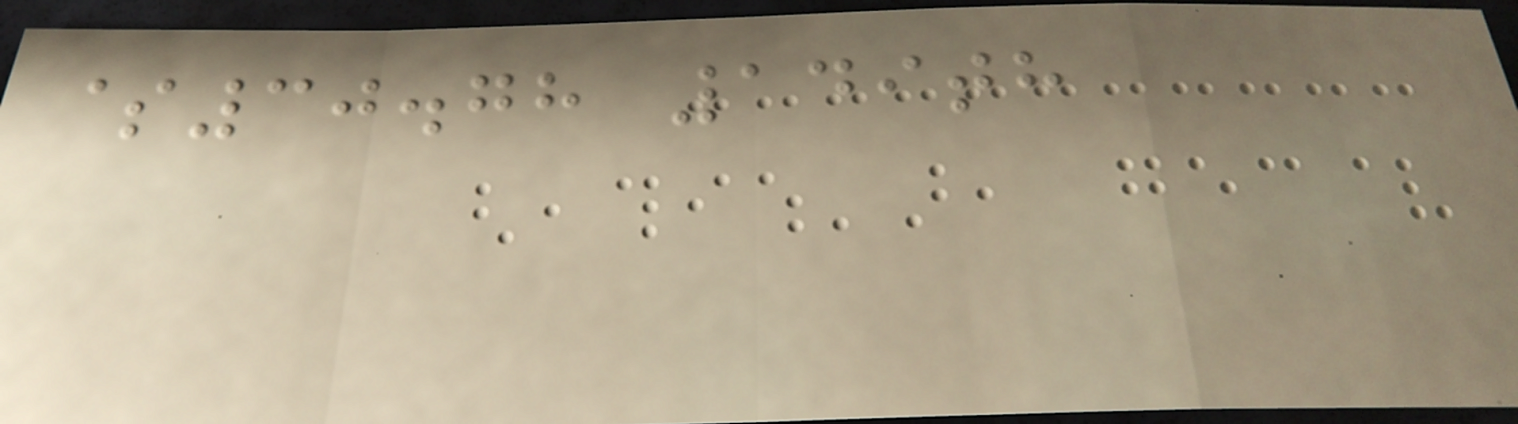$30.78 149th
